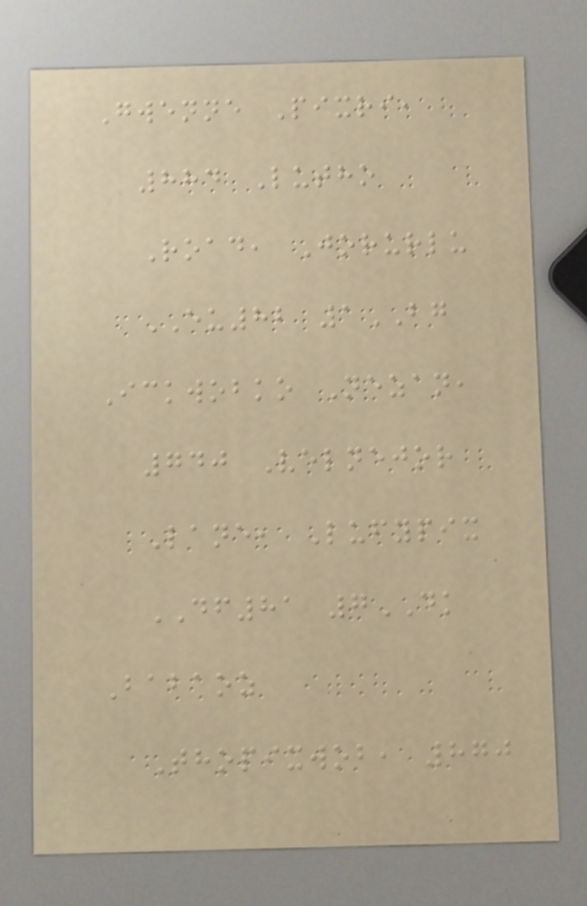Gwenne Pixri,
884 Lutho
Road, Jorurlu
EU82 1BG
Ickwobko Nezan,
740 Velnejor
Lane, Lufypix
DF81 7DK
Babaoz
Thopixwob, 870
